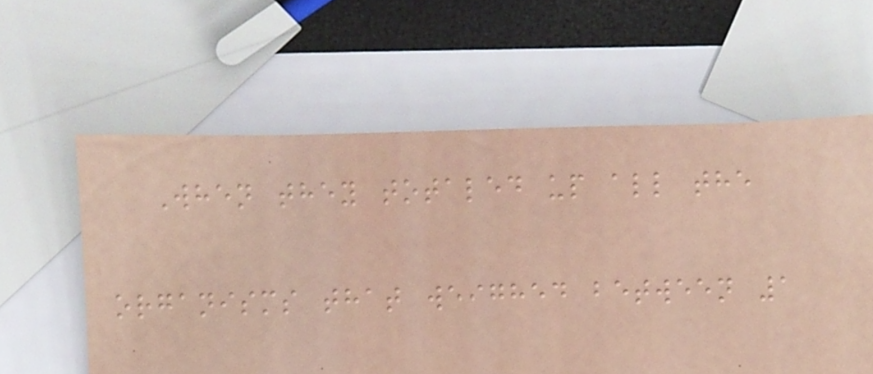When they totaled up all the
organisms that weighed between 1
